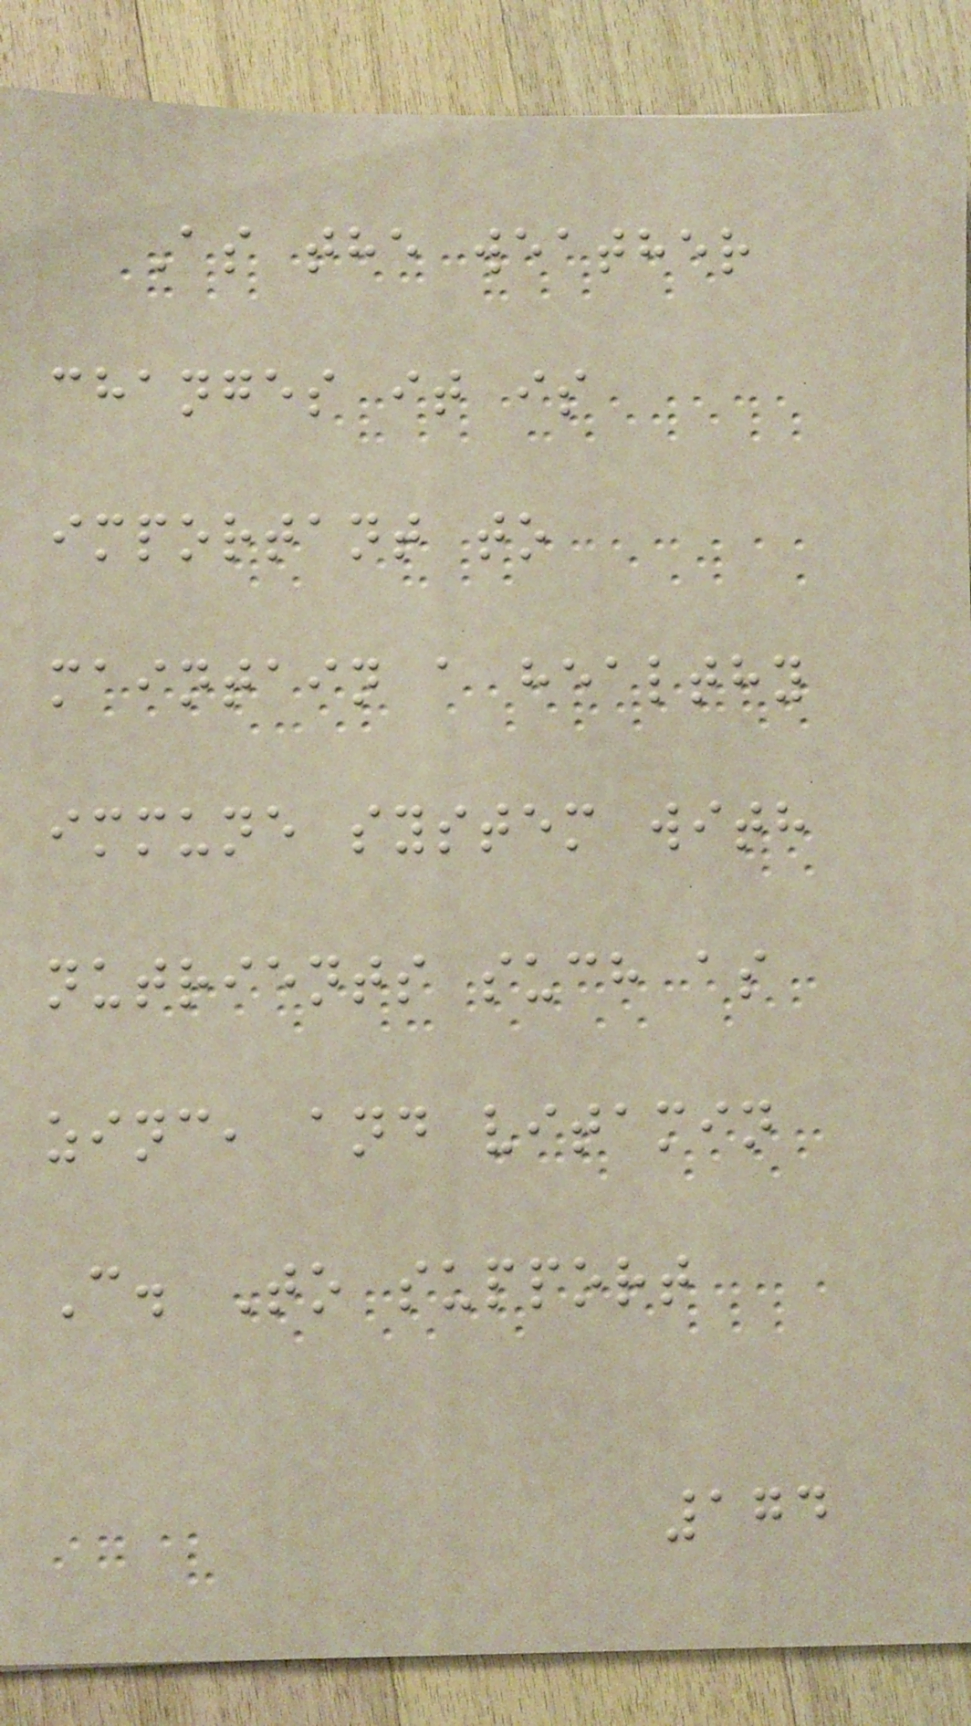As the weather
changes it is
important to
maintain a healthy
immune system with
nutrients such as
zinc, and vitamin
C. To support
174
